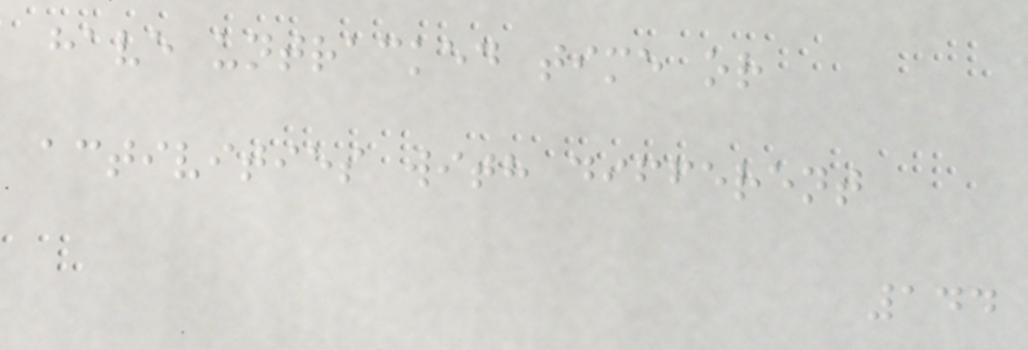have untracked time or
activities with different
144
